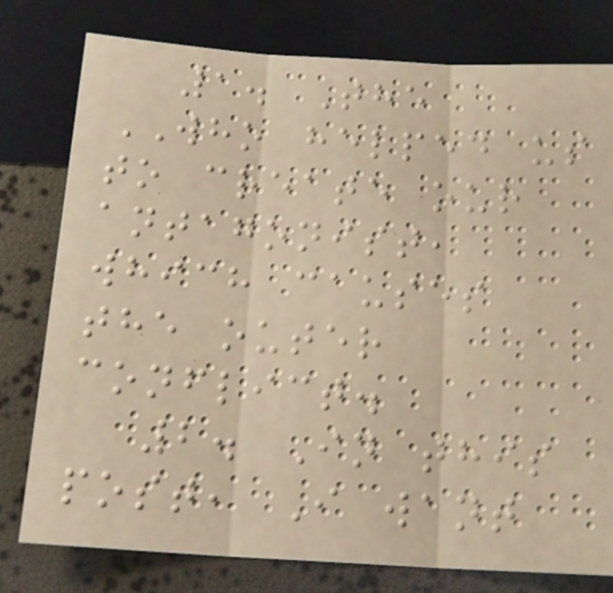1. The
WHO helped us
to create our
antagonist,
which causes
the outer
conflict.
2. In this
post, I want
